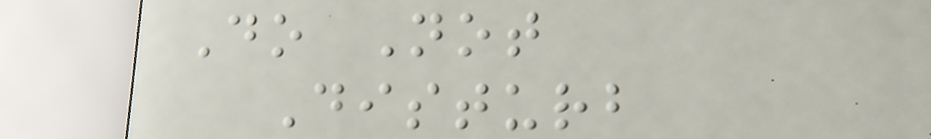Do Not
Disturb
